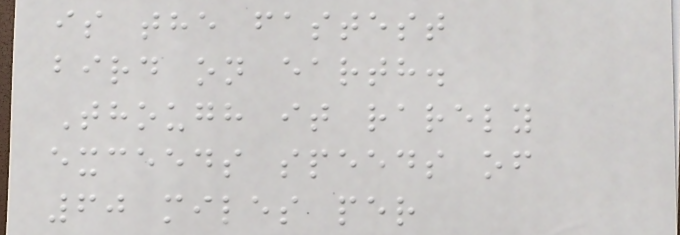is the fastest
bird on earth.
Though it rarely
exceeds speeds of
60 miles per
